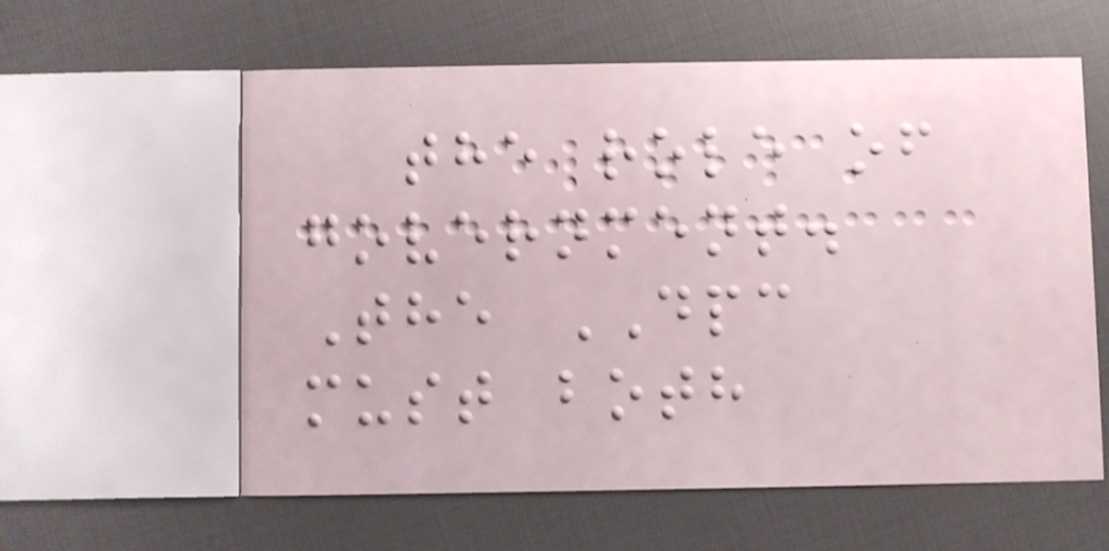the role of
government.
The DPC
must both
